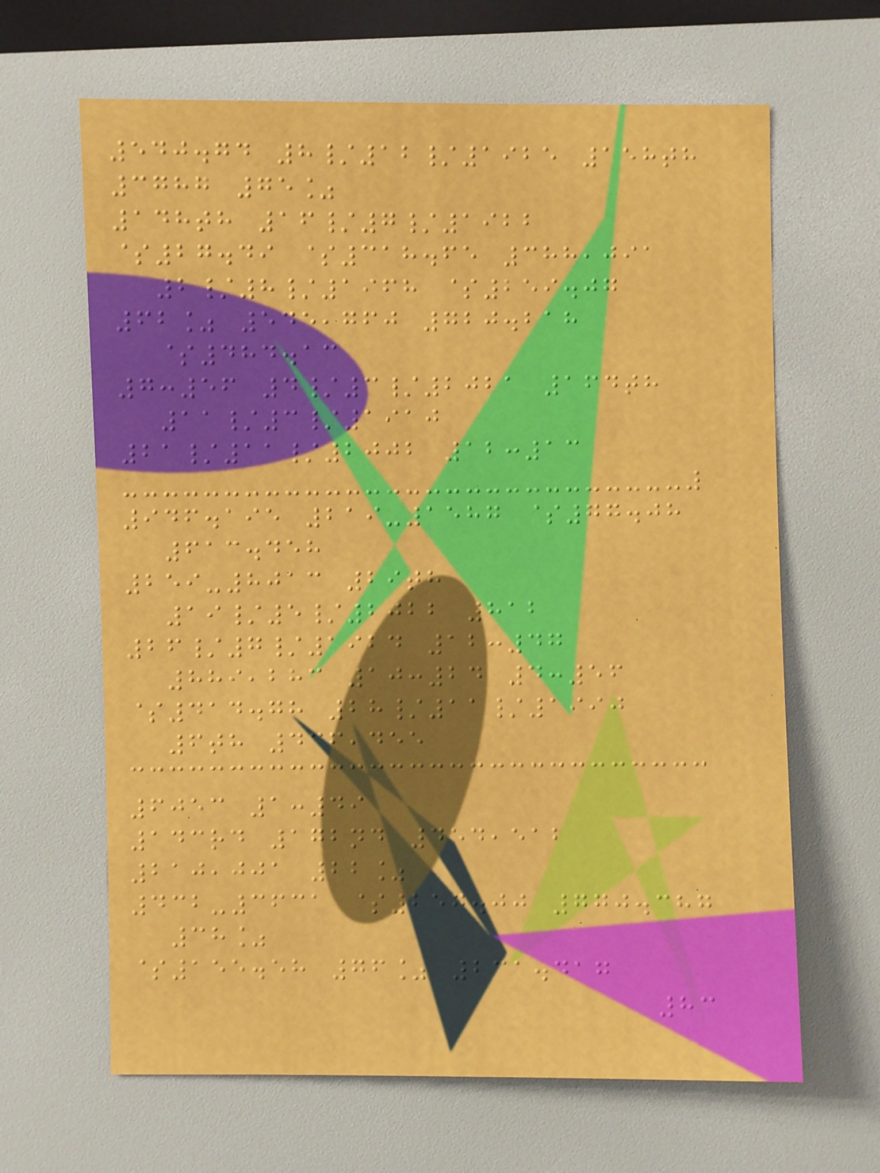540.74 8/12/1925 158th
3787 75%
148th 16/7/1922
$27.49 $318.65 388,091
2/8/1968 $259.07
62% 545,760 720.218
$484.13
7:56 4/3/2021 164th
11/3/1910
21/11/2002 12:13
946.195 219-1587 $77.08
613.458
259-8013 29th
19/5/2022 812
26/7/1924 12:47
889,283 10:24 4:56
$414.78 28/11/1990
6th 436,455
6053 1:49
143rd 172nd 454,512
210,001 22%
432-3631 $257.00 770.387
38%
$155.58 76% 231.417
83
